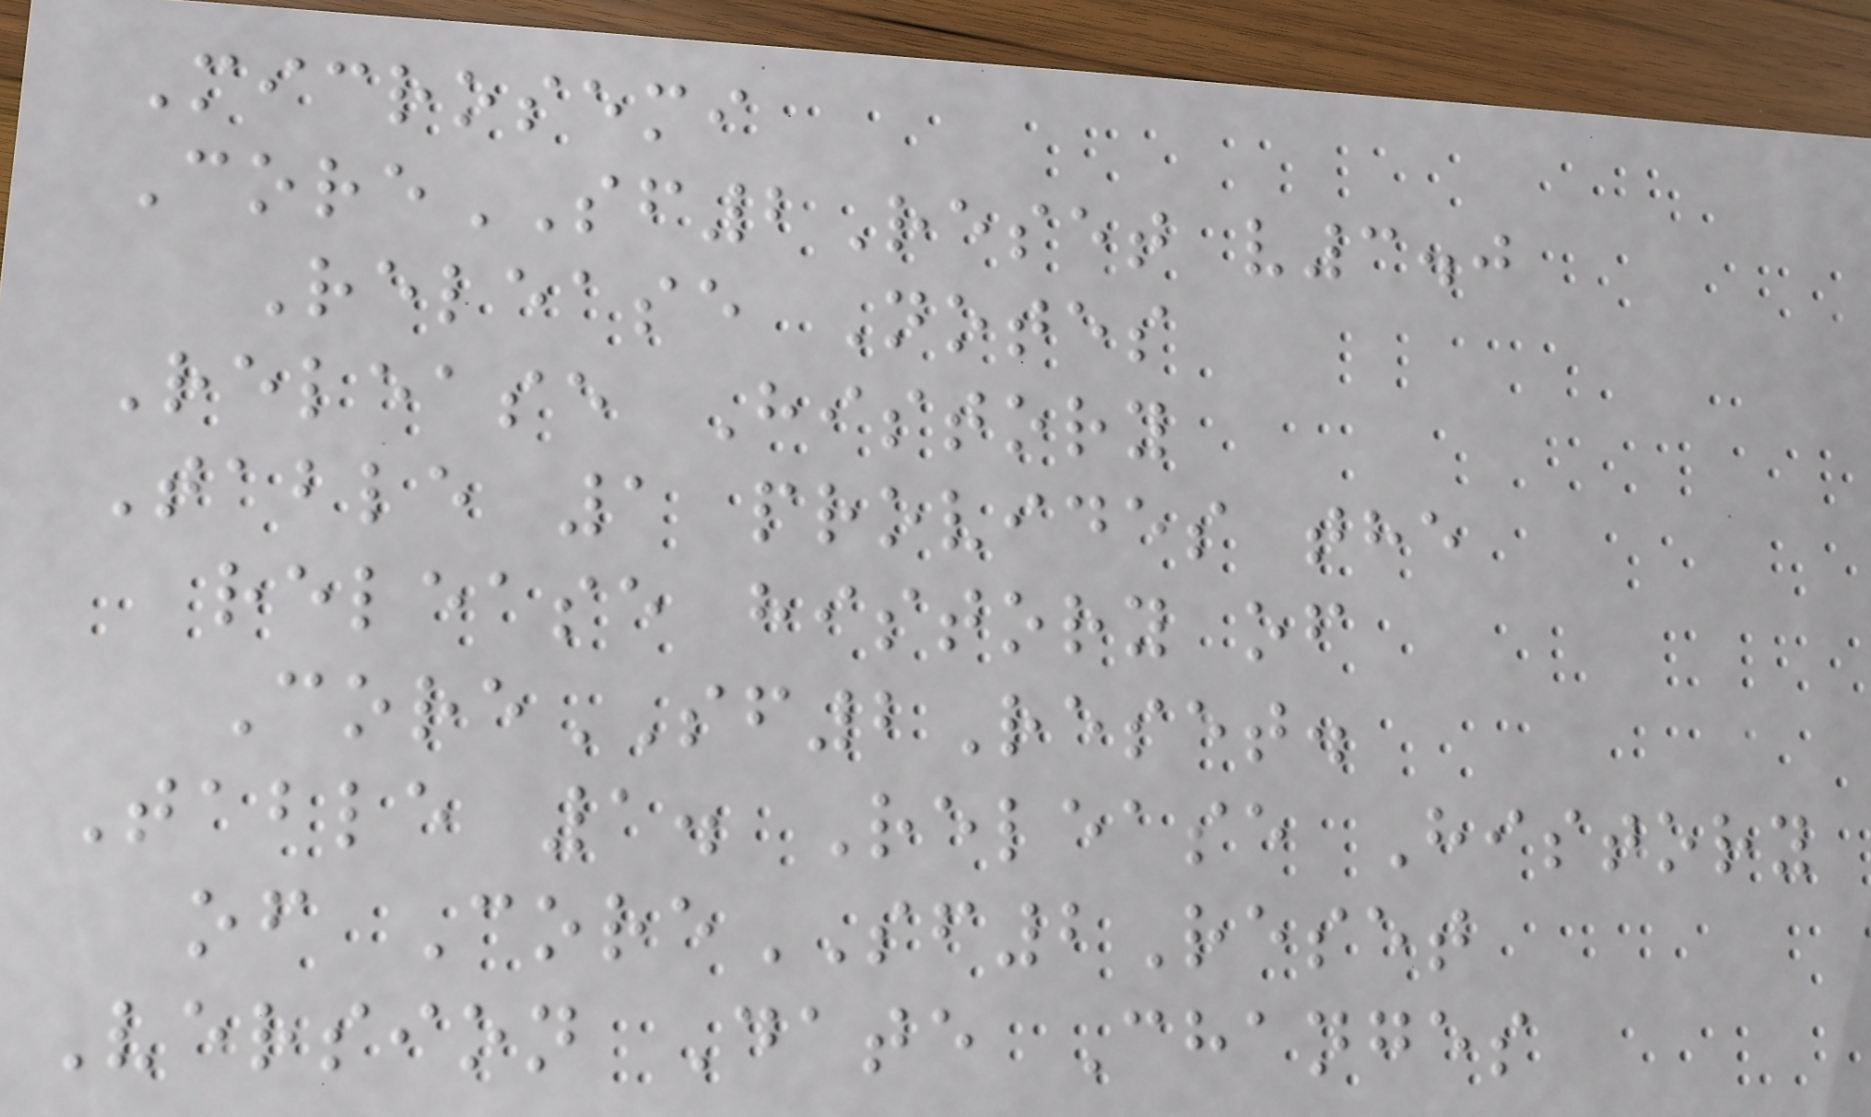Microsemi
CoreSF2Reset v3.0
Release Notes
Release History
Table 1 provides the
release history of
CoreSF2Reset.
Table 1. Release History
of CoreSF2Reset
Version Date Changes
